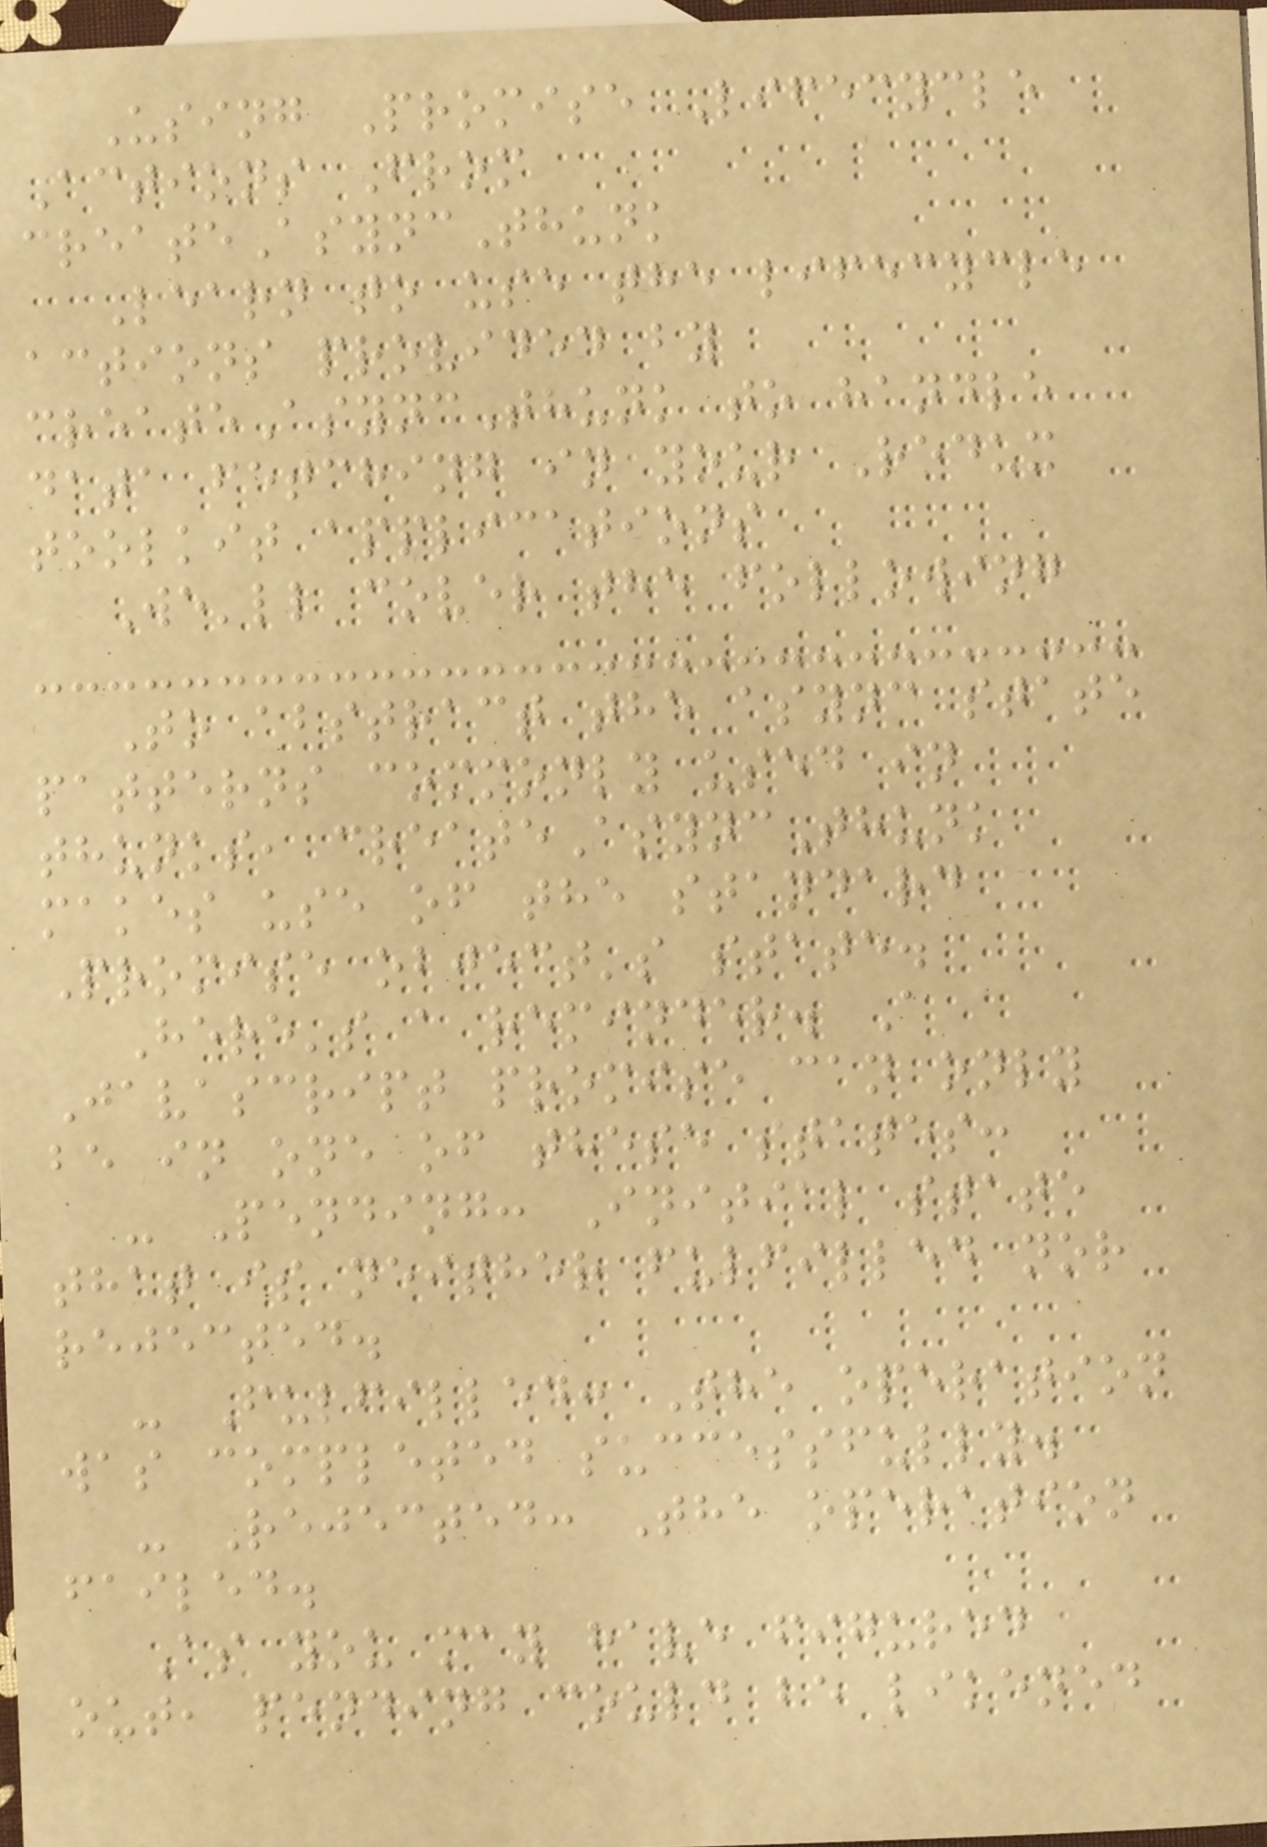Using Promise Lifecycle
Actions From
createAsyncThunk
Learn to use the lifecycle
actions provided by
createAsyncThunk to handle
data fetching in your Redux
toolkit applications
We'll cover the following
To abstract the async state
patterns commonly used in
thunks, createAsyncThunk
makes use of the standard
Promise object's state.
Here's a reminder. A
Javascript promise can only
be in one of these states:
- Pending: Initial state
that is neither fulfilled nor
rejected.
- Fulfilled: The operation
was completed successfully.
- Rejected: The operation
failed.
As you may have figured
out, pending could be likened
